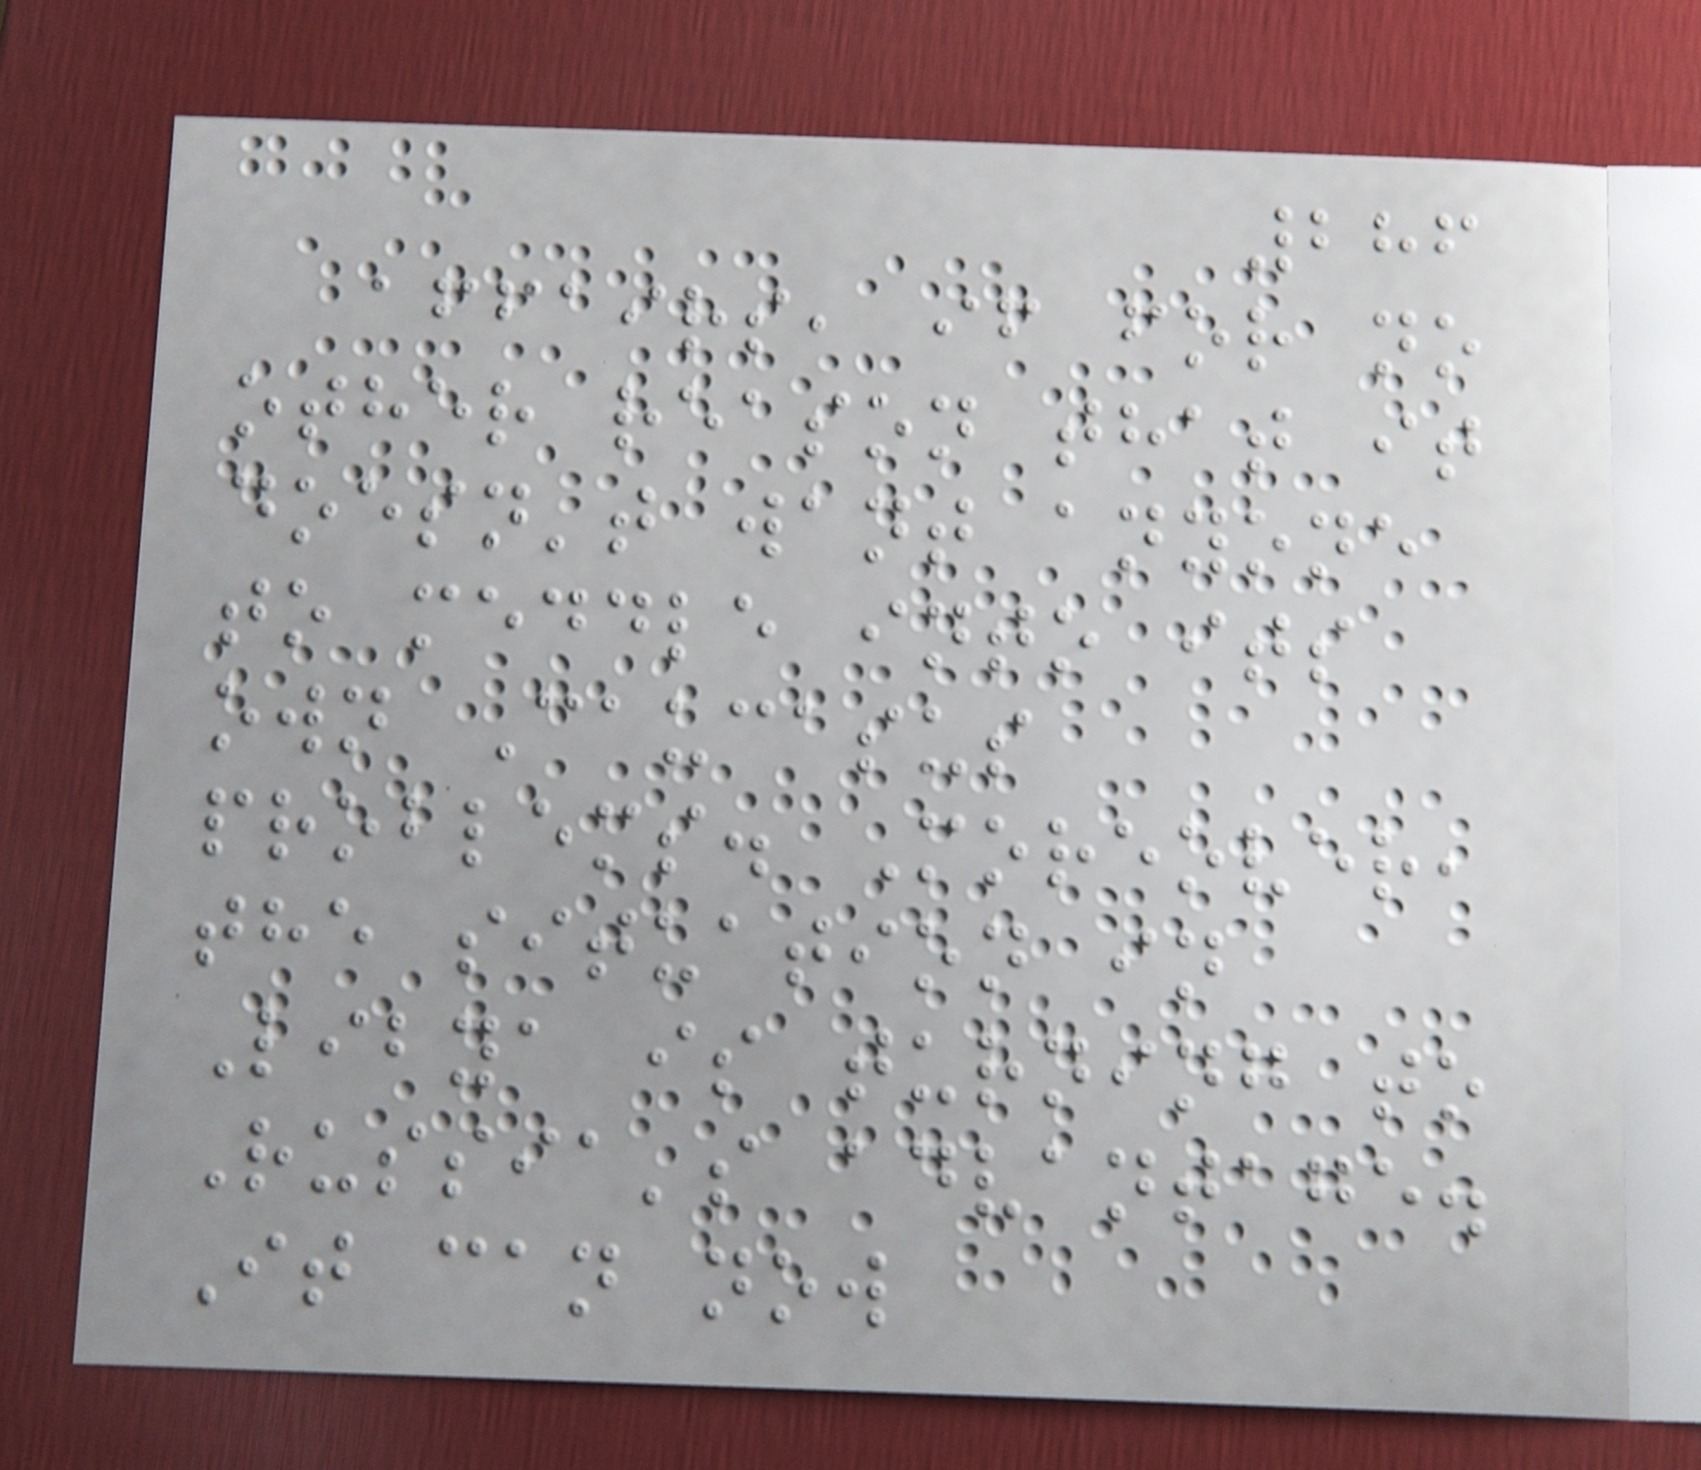286
affairs, if for no
other reason that it
doesn't want anyone
to meddle into its
own Caucasus
problems. Moreover,
the situation in
Libya is turning to
Russia's advantage.
It can now
